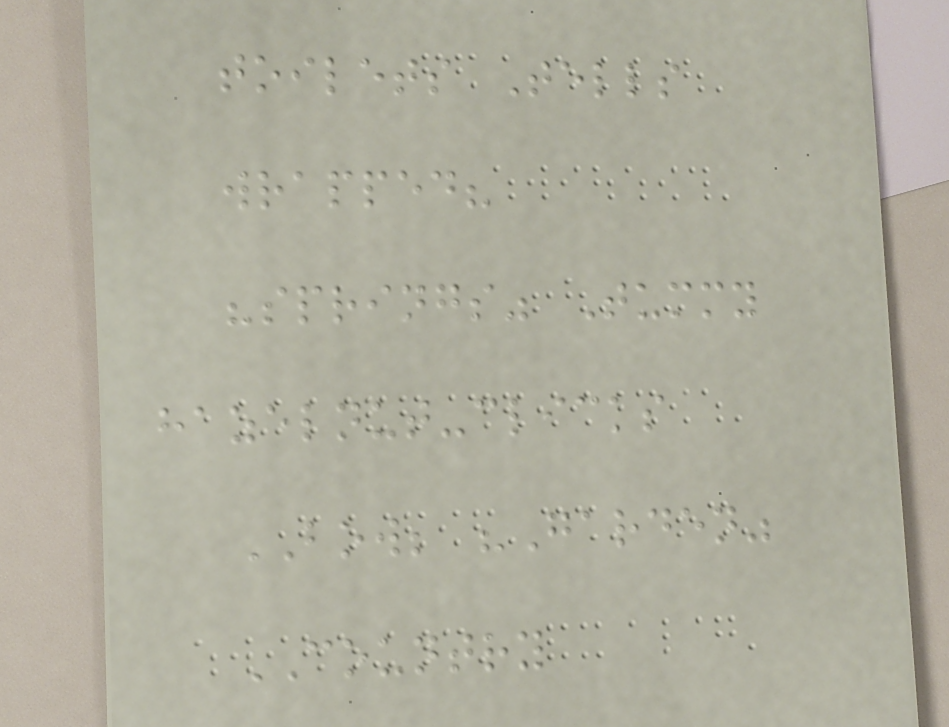toilets Tells
wrapped?
"springs" Tummy
hazelnut-clicks
BOW; "Garden"
COUNTRY
